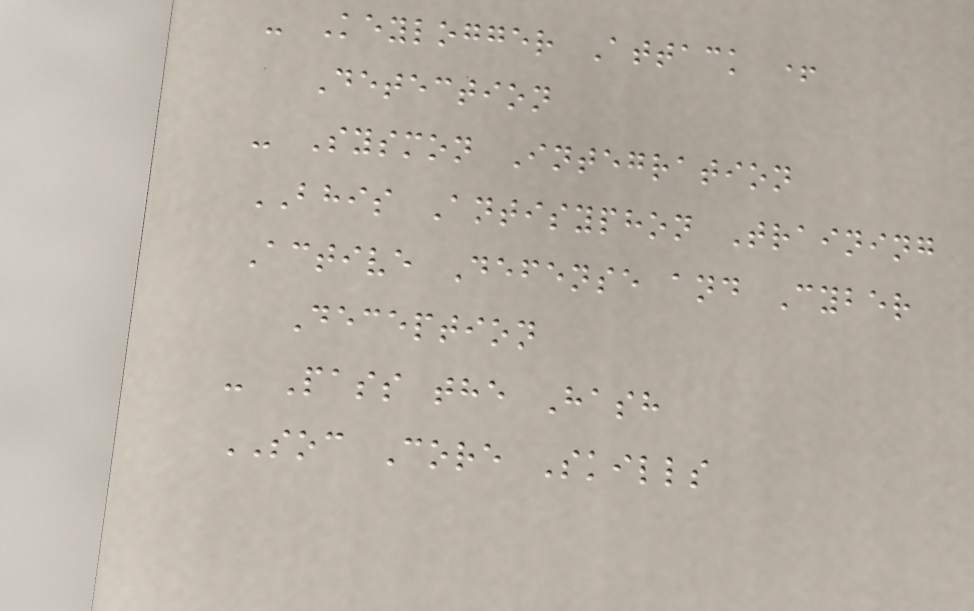- Keylogger Attack +
Detection
- Sysmon Integration
BHIS Antisyphon Training
Active Defense and Cyber
Deception
- Pass the Hash
SOC Core Skills
